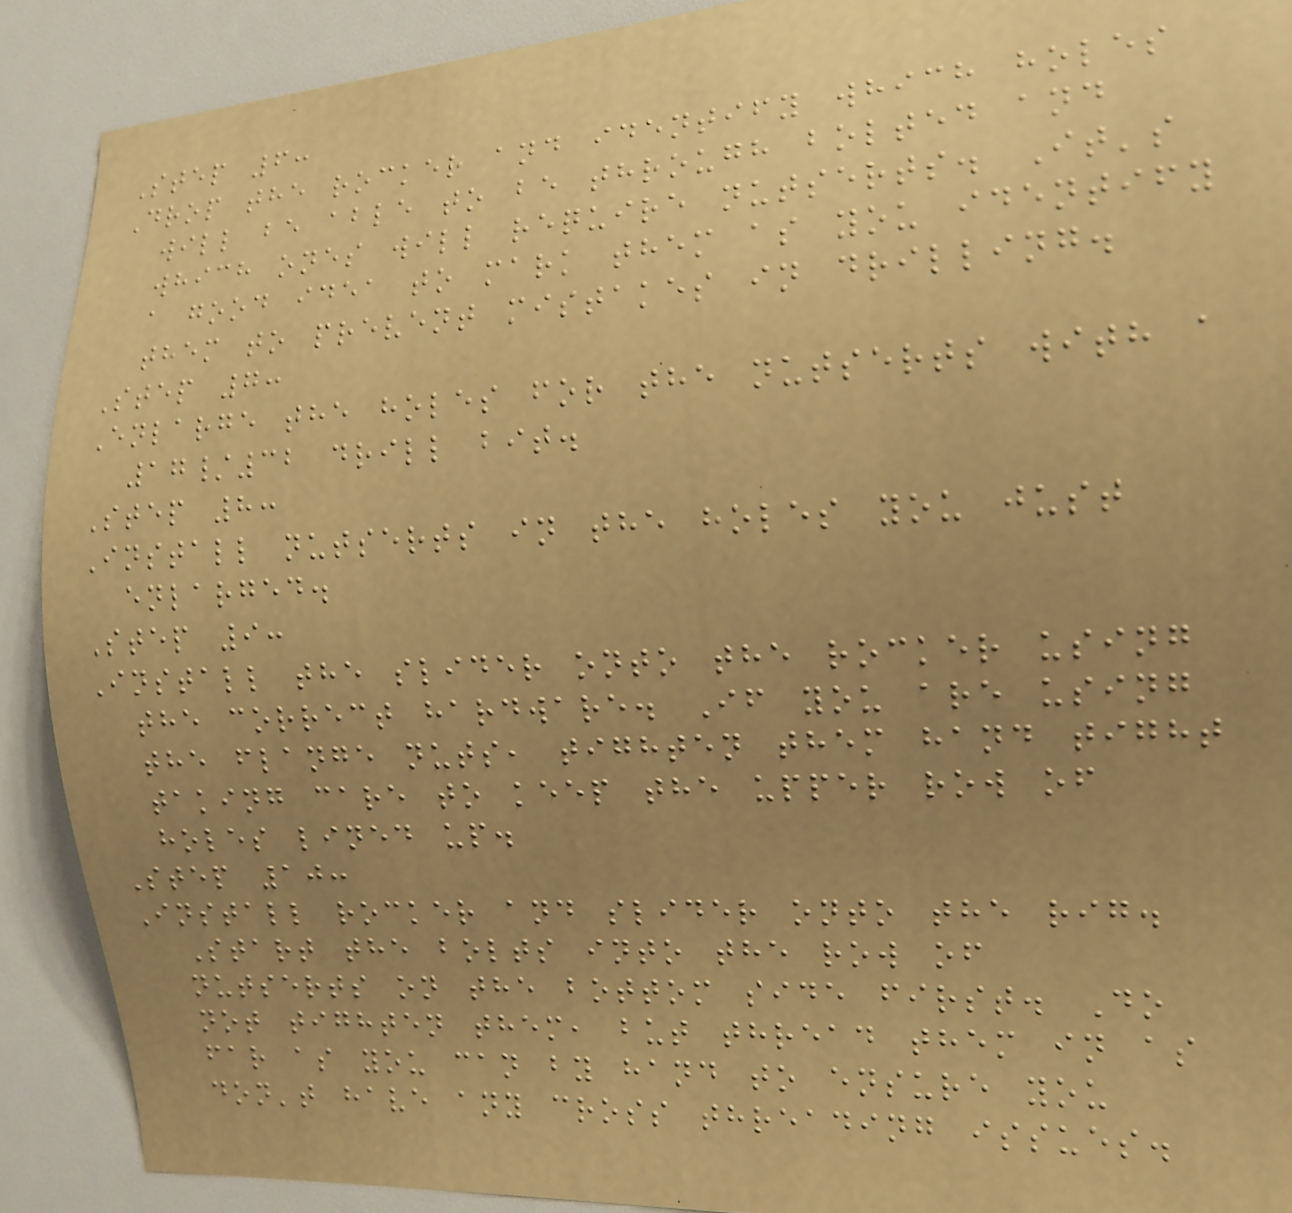Step 6:
Drop the rocker and identify which holes
will be able to be through bolted and
which ones will require nutserts. It's
a good idea to mark them as you identify
them to prevent mistakes in drilling.
Step 7:
Enlarge the holes for the nutserts with a
17/32 drill bit.
Step 8:
Install nutserts in the holes you just
enlarged.
Step 9:
Install the slider onto the rocker using
the correct hardware. If you are using
the flange nuts, tighten them hand tight
taking care to keep the upper row of
holes lined up.
Step 10:
Install rocker and slider onto the rig.
Start the bolts into the row of
nutserts on the bottom side first. Do
not tighten them, but thread them in as
far as you can by hand to ensure you
don't have any cross threading issues.
